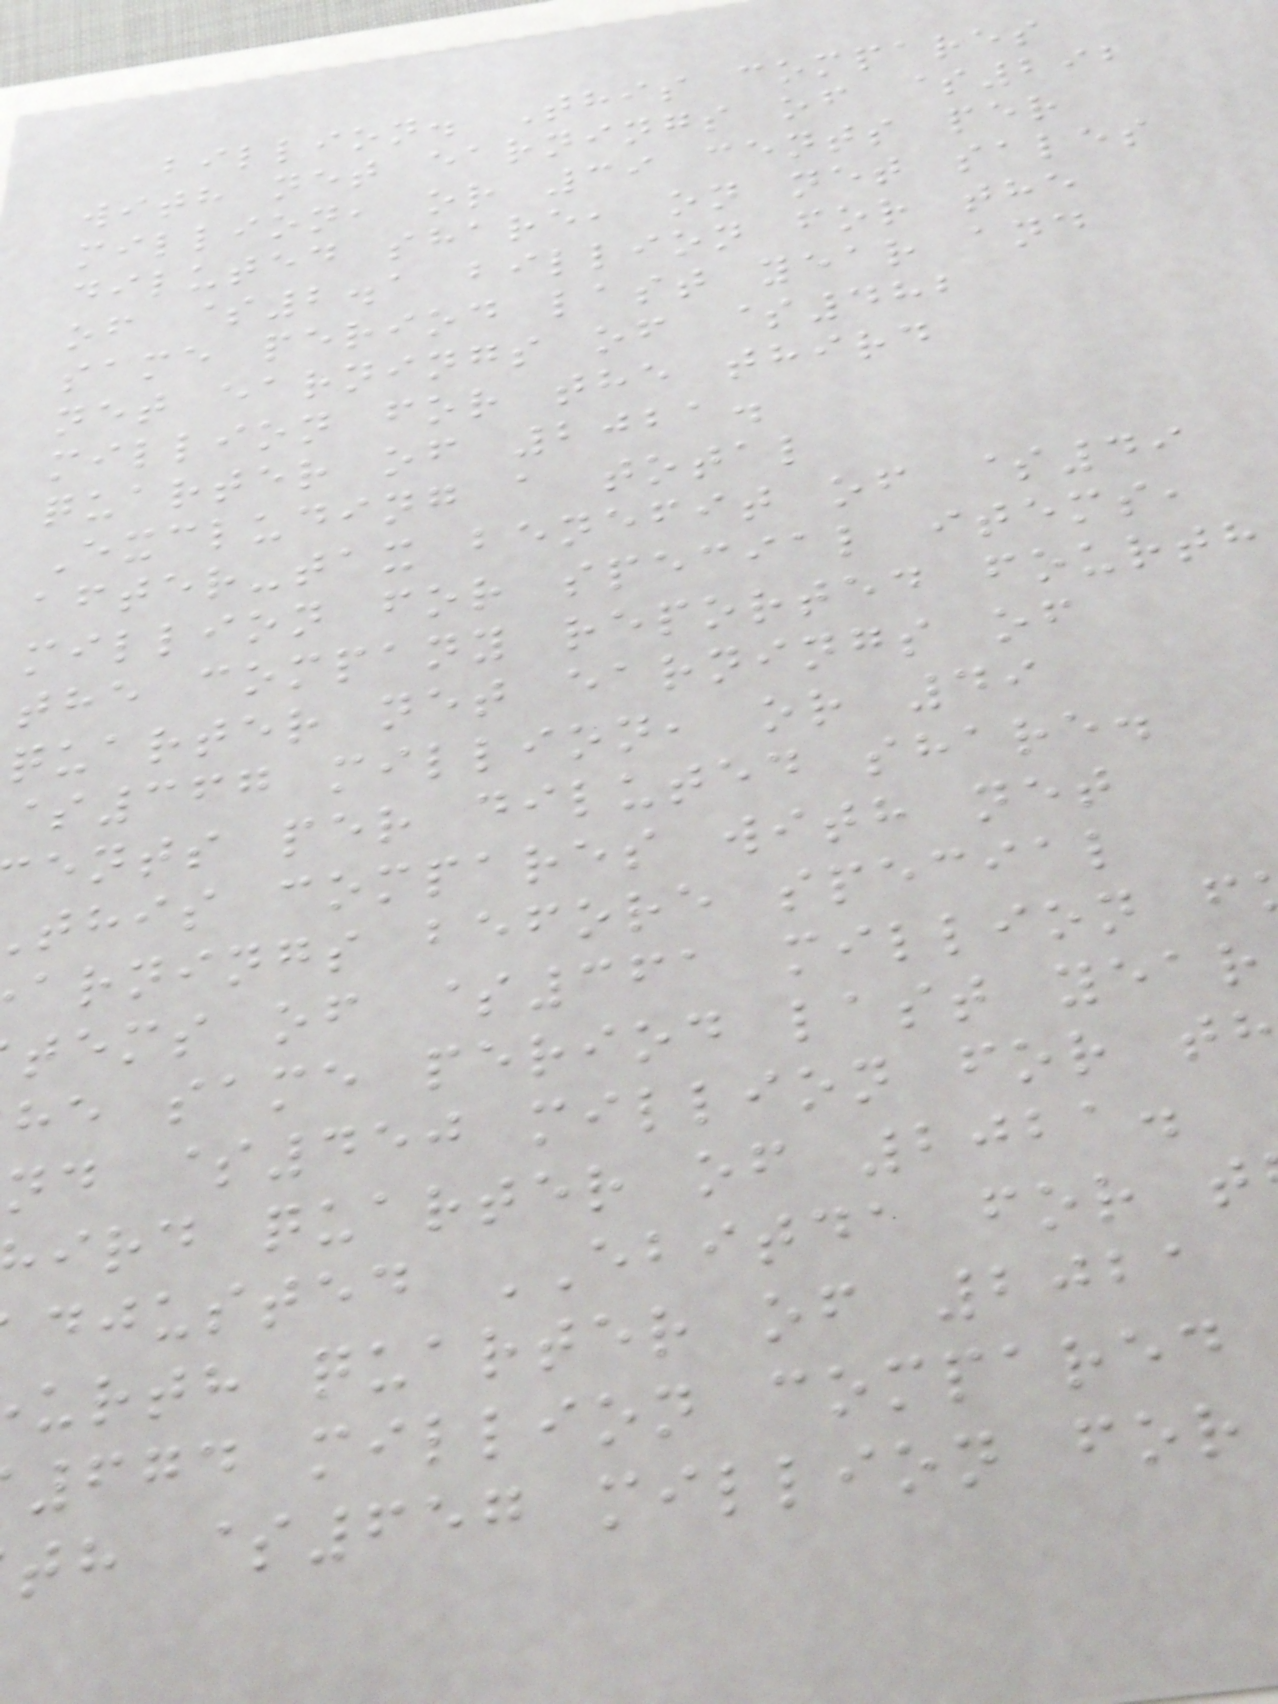billion. This compares
with net earnings of $292
million, or 39 cents per
diluted share, on net sales
of $2.1 billion for the
same period last year and
net earnings of $482
million for the third
quarter of 2021.
Excluding a total
after-tax benefit of $49
million for special items,
the company reported fourth
quarter net earnings of
$367 million, or 49
ents per diluted share.
this compares with net
arnings before special
tems of $361 million f
he same period last year
nd $450 million for th
ird quarter of 2021.
djusted EBITDA for t
urth quarter of 2021
674 million compared
th $657 million for
